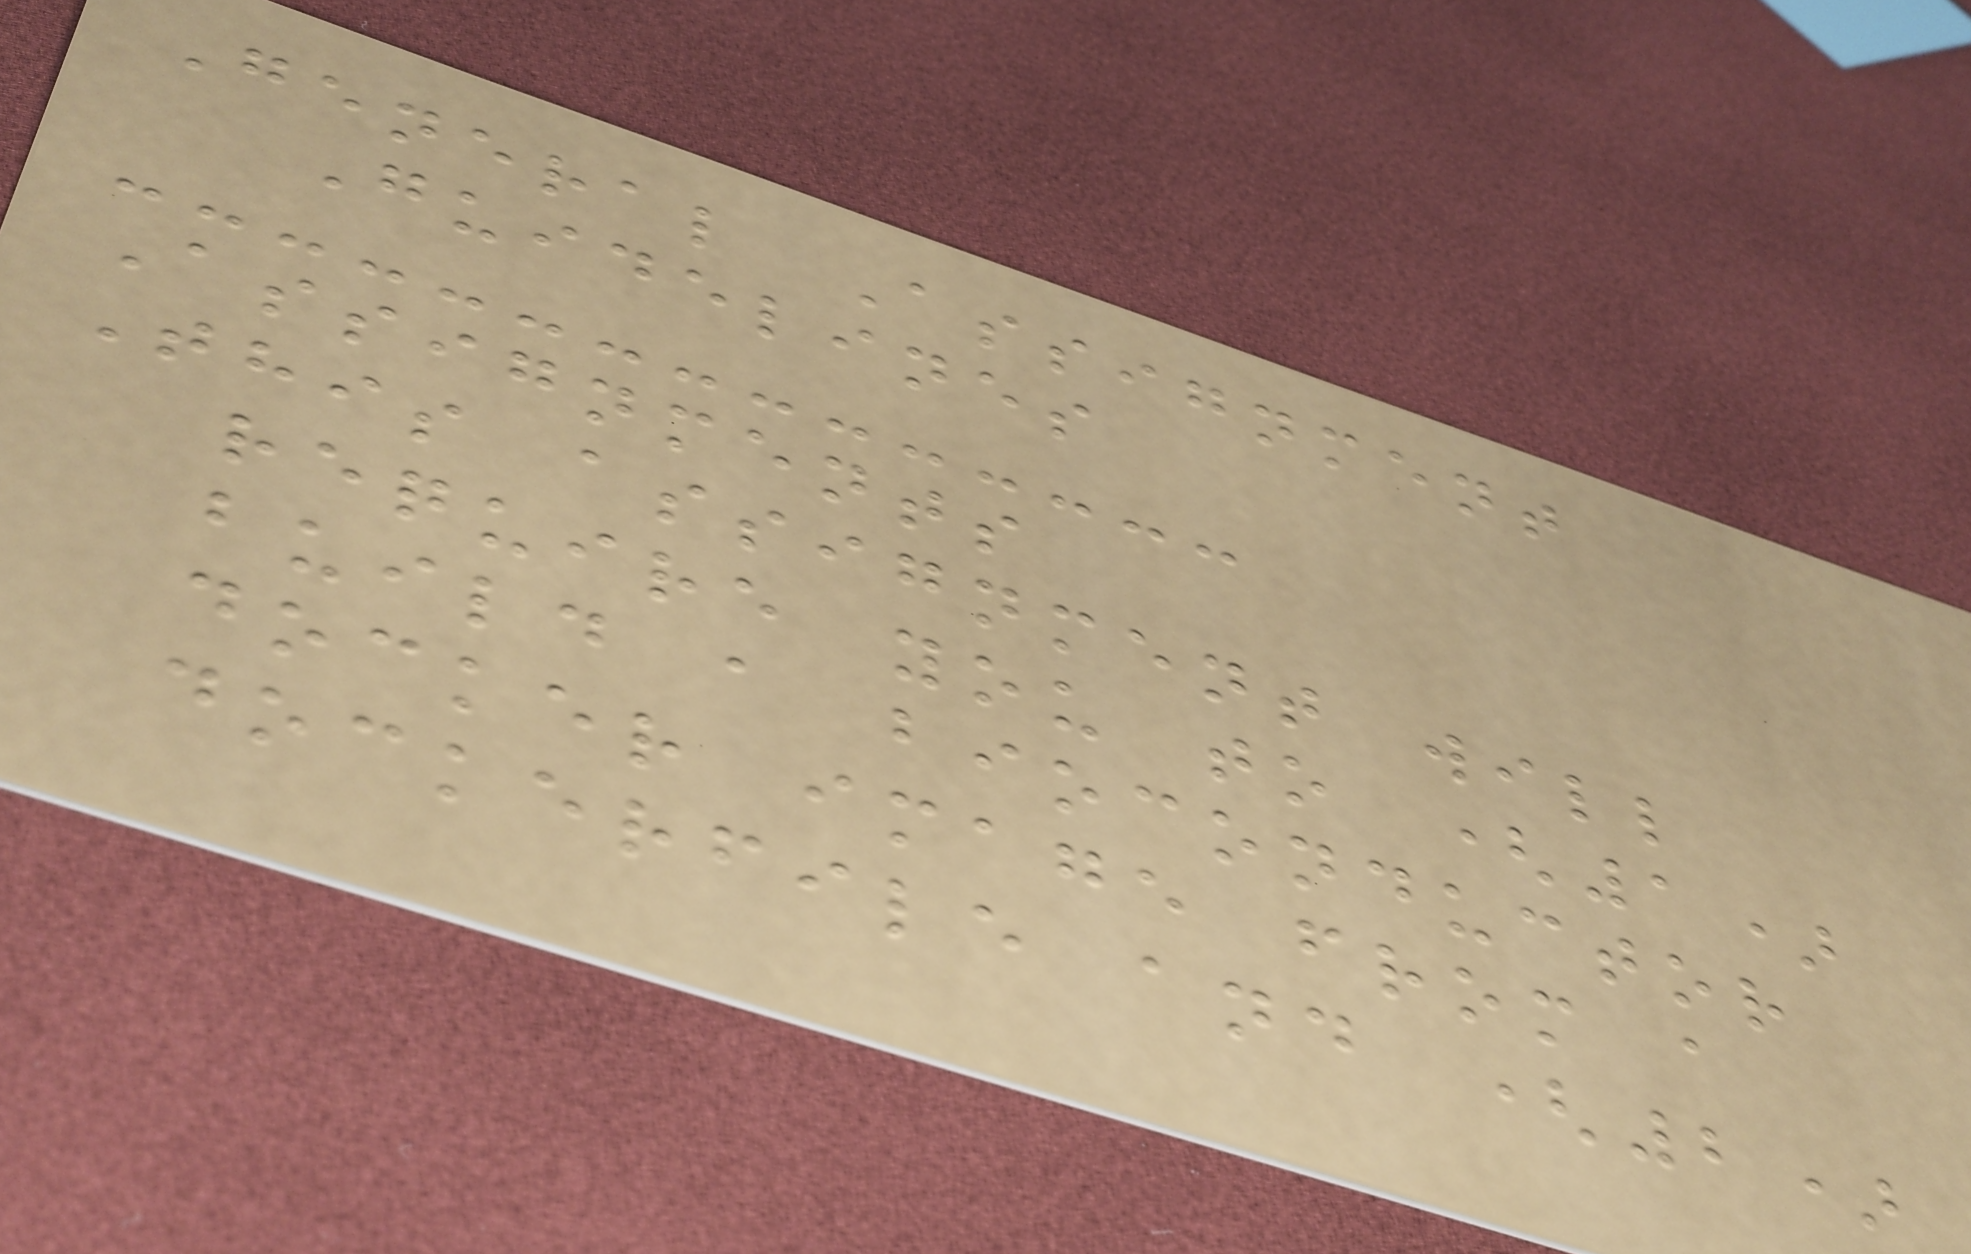General Assignment
Guidelines
Assignments
This assignment will
require you to (1)
build a bioconductor
docker image from a
dockerfile and (2)
